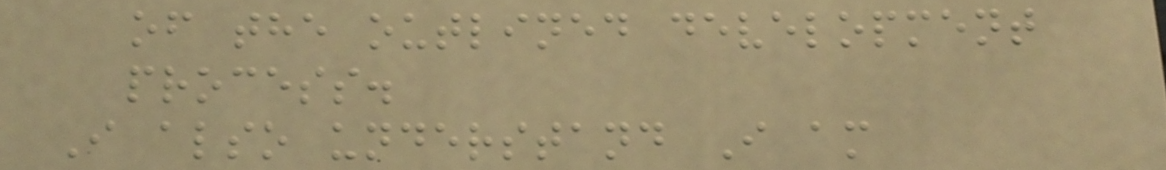of the outlined development
process.
I also understand I am
